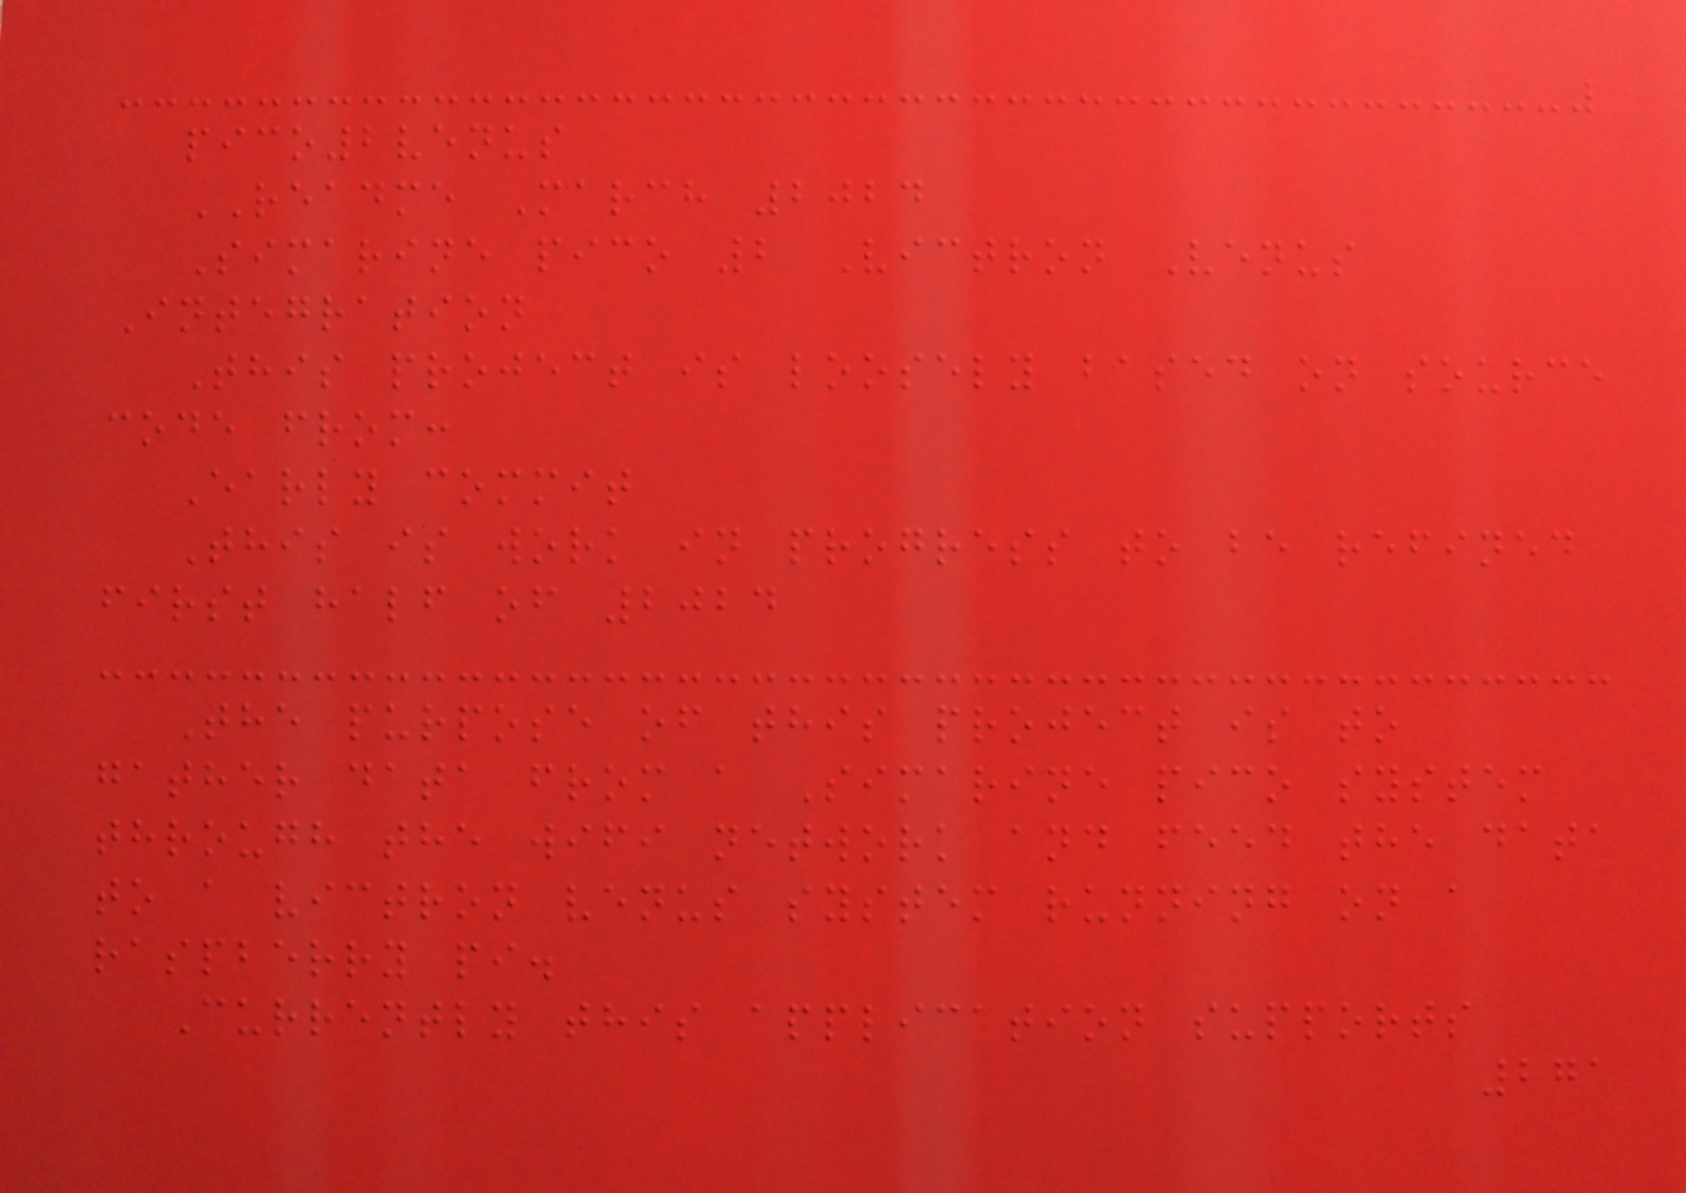pico2venus
README March 2024
Simarine pico 2 Victron Venus
Integration
This project is loosely based on source
code from:
Early commit
This is work in progress to be refined
first half of 2024
The purpose of this project is to
gather data from a Simarine pico system
through the wifi network and feed the data
to a victron venus system running on a
raspberry pi.
Currently this application supports
271
